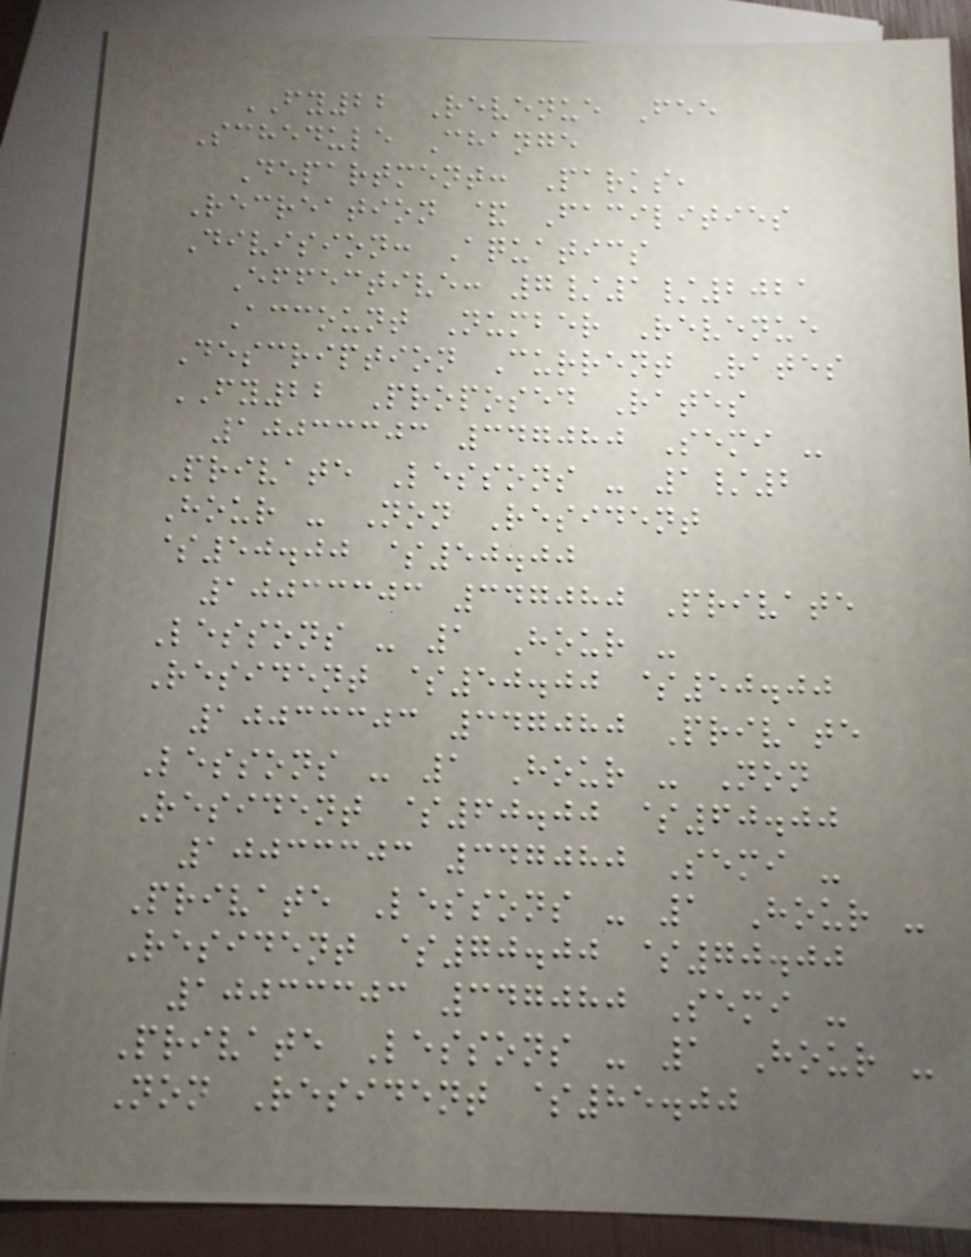FY22 Revenue Fee
Schedule Change
Department: Parks,
Recreation & Facilities
Division: Aquatics
Effective: 7/1/2021
Account Number Revenue
Description Current Rates
FY22 Proposed Rates
10033303 347080 Semi -
Private Lessons - 1/2
Hour - Non Resident
$50.00 $50.00
10033303 347080 Private
Lessons - 1 Hour -
Resident $50.00 $50.00
10033303 347080 Private
Lessons - 1 Hour - Non
Resident $60.00 $60.00
10033303 347080 Semi -
Private Lessons - 1 Hour -
Resident $70.00 $70.00
10033303 347080 Semi -
Private Lessons - 1 Hour -
Non Resident $85.00
